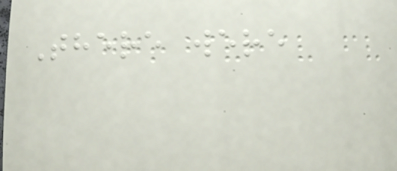There were
